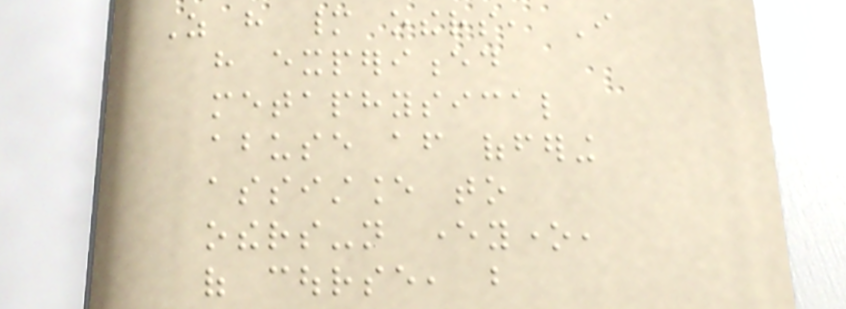As have many others, I
have experienced
metaphysical
abuse after offering
assistance to
others-not everyone,
of course, but
